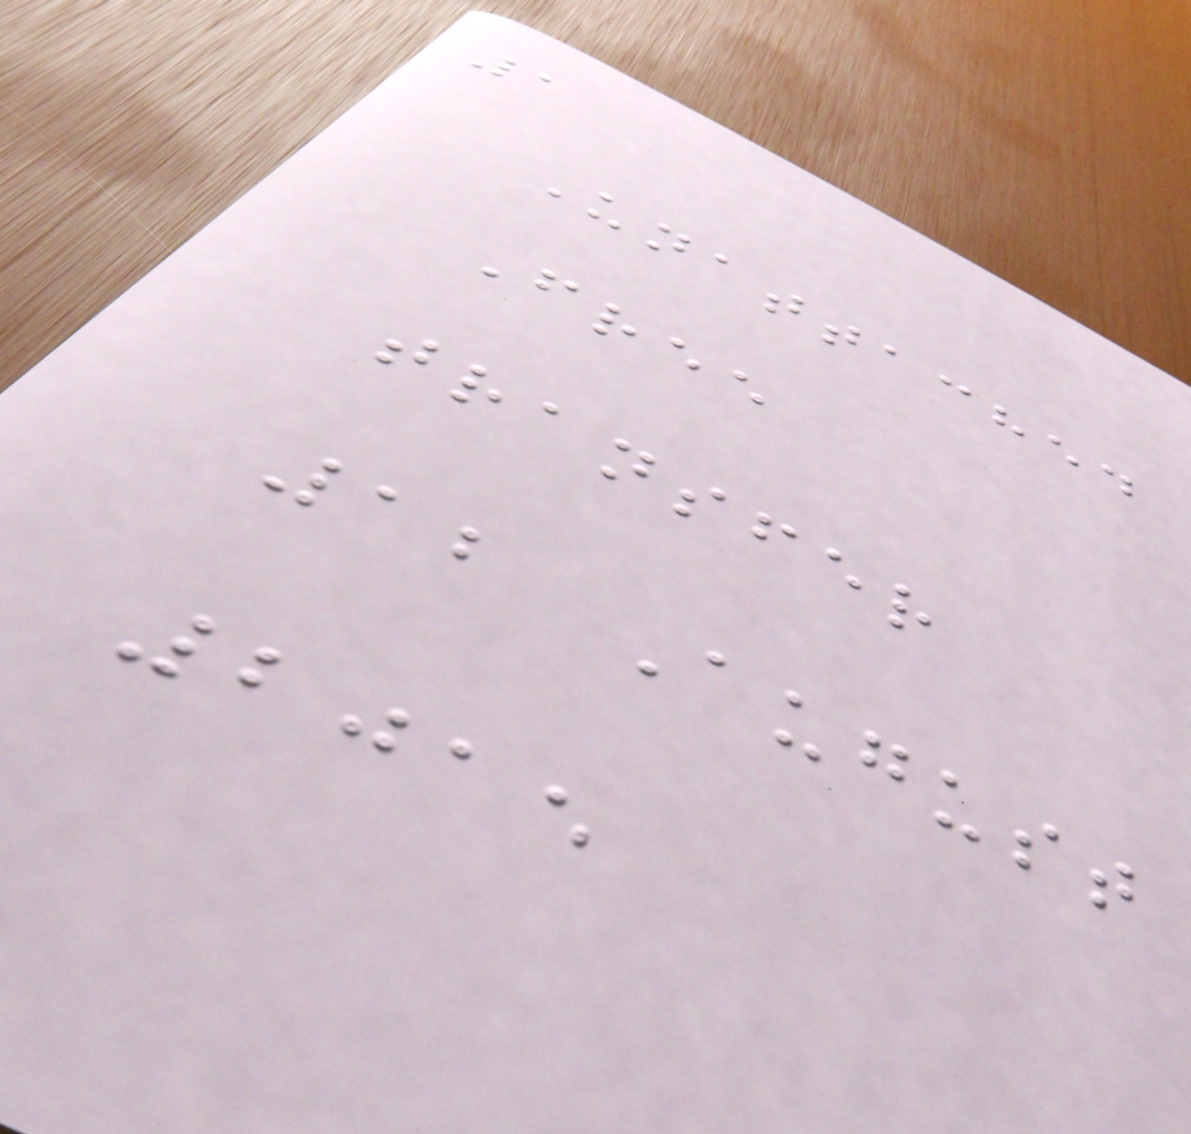1
Unattached
Free
transfer
12 August
2015
